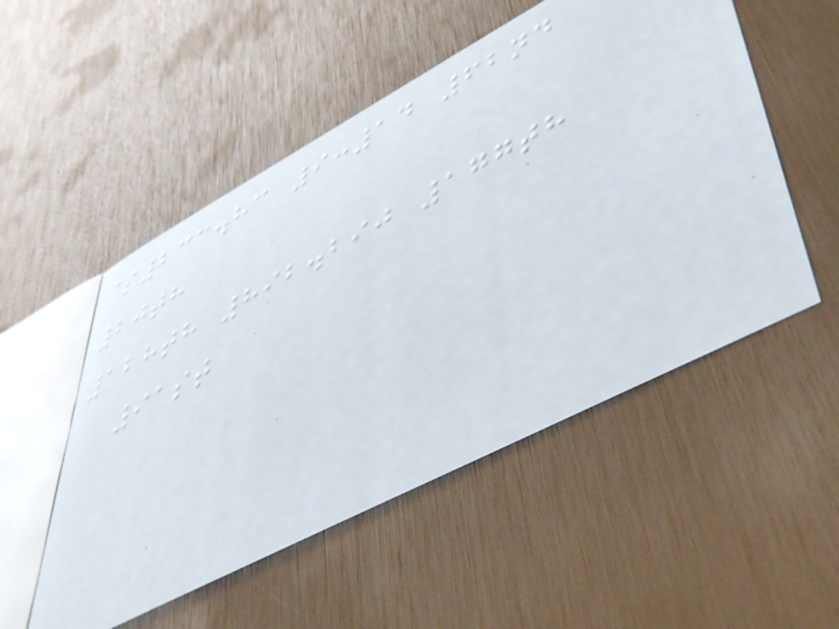$233.83 9:14 62nd
20th
128th 892.290 177th
91st
